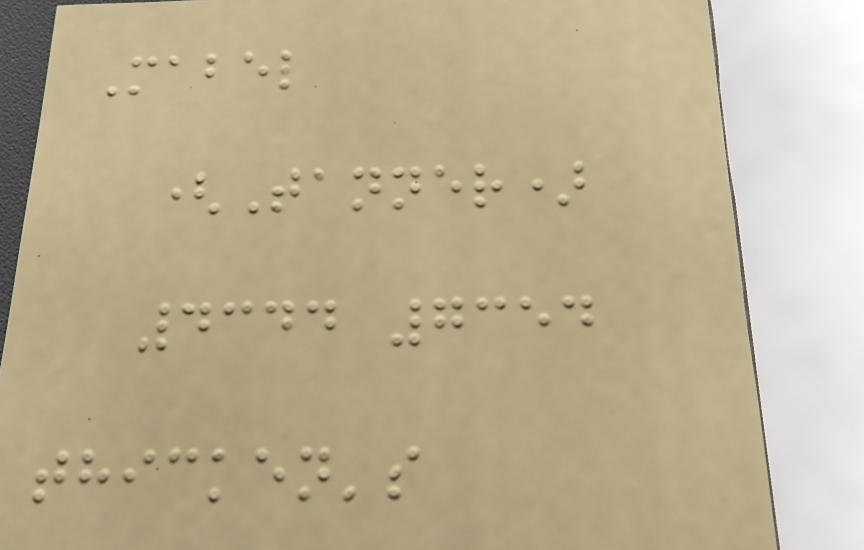Mabel
(Tanner)
4344 7354
thicken's
